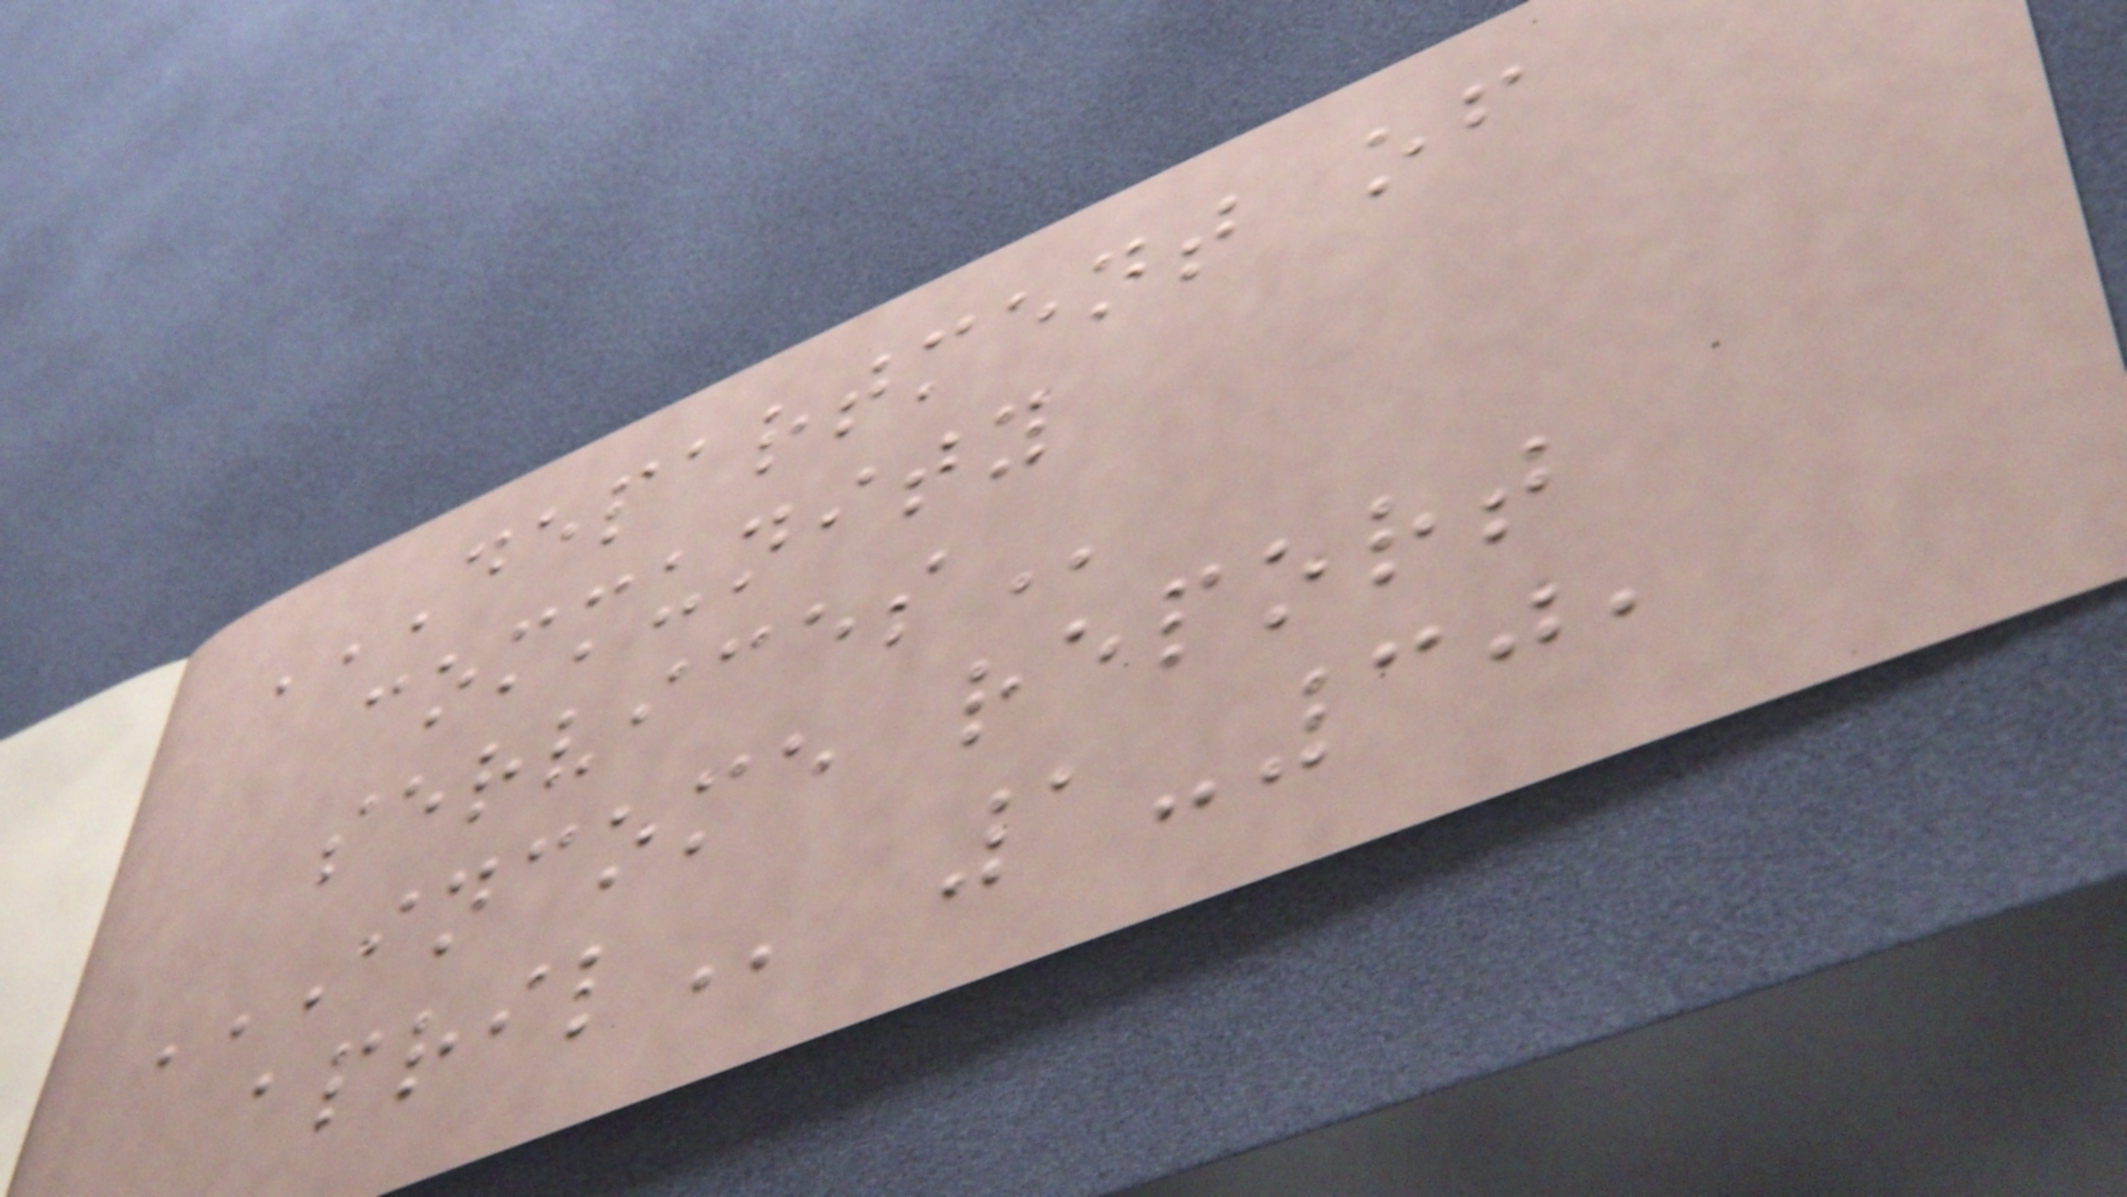DEPARTMENT OF
COMMUNITY
SERVICES
INCOME REPORT
APRIL 1-30,
